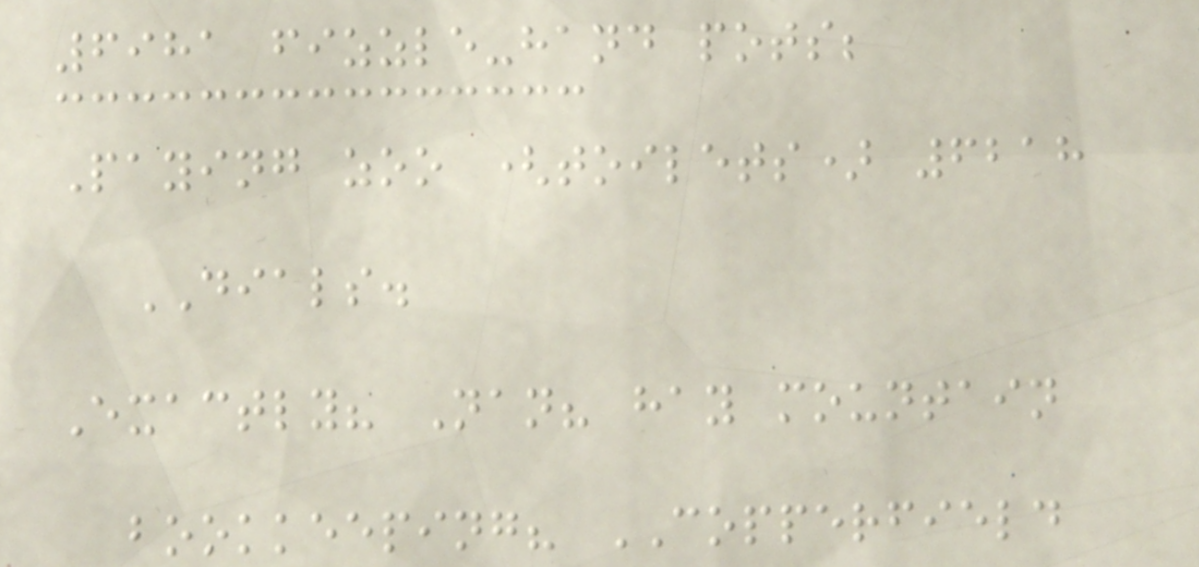6981 fizzle-hand pots;
Paying zoo (toilets) 6218
DIALS.
Exactly? Nan? hay mountain
bookkeeping? COPPERFIELD
